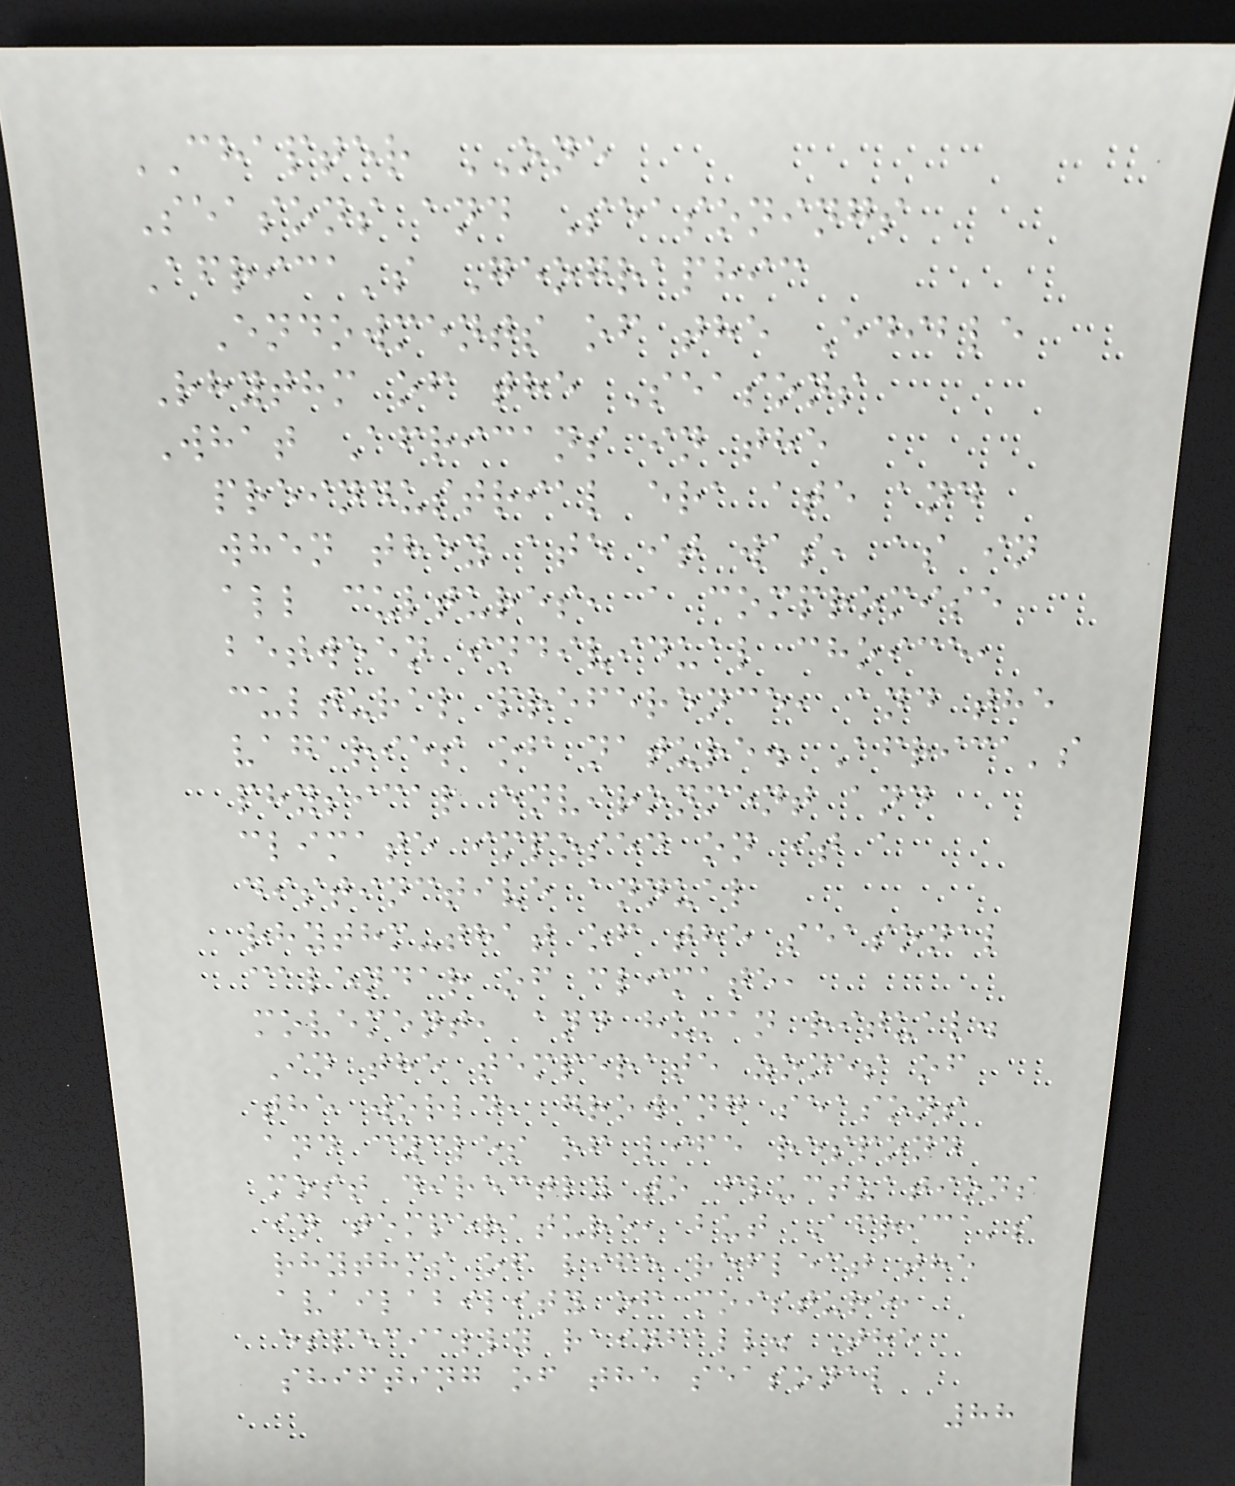CHAPTER ONE
Seasons and Seasonings
Africa's Geographic
Endowments of the Edible
Rhythm of the Seasons
What Africans in the
preindustrial era ate and
when they ate it was, as in
all cultures, a compromise
between individual choice,
cultural preference, and the
vagaries of nature. Africa's
physical environment and
climate imposed on it a
distinctive annual
rhythm-that of the seasonal
calendar of climate,
movement, and human ritual.
In the temperate zones of
the world, growing seasons
and cycles of life respond
most directly to fluctuations
in temperature, but Africa's
rhythms of life reflect the
availability of moisture,
especially rainfall. The
shifting of the seasonal
88
